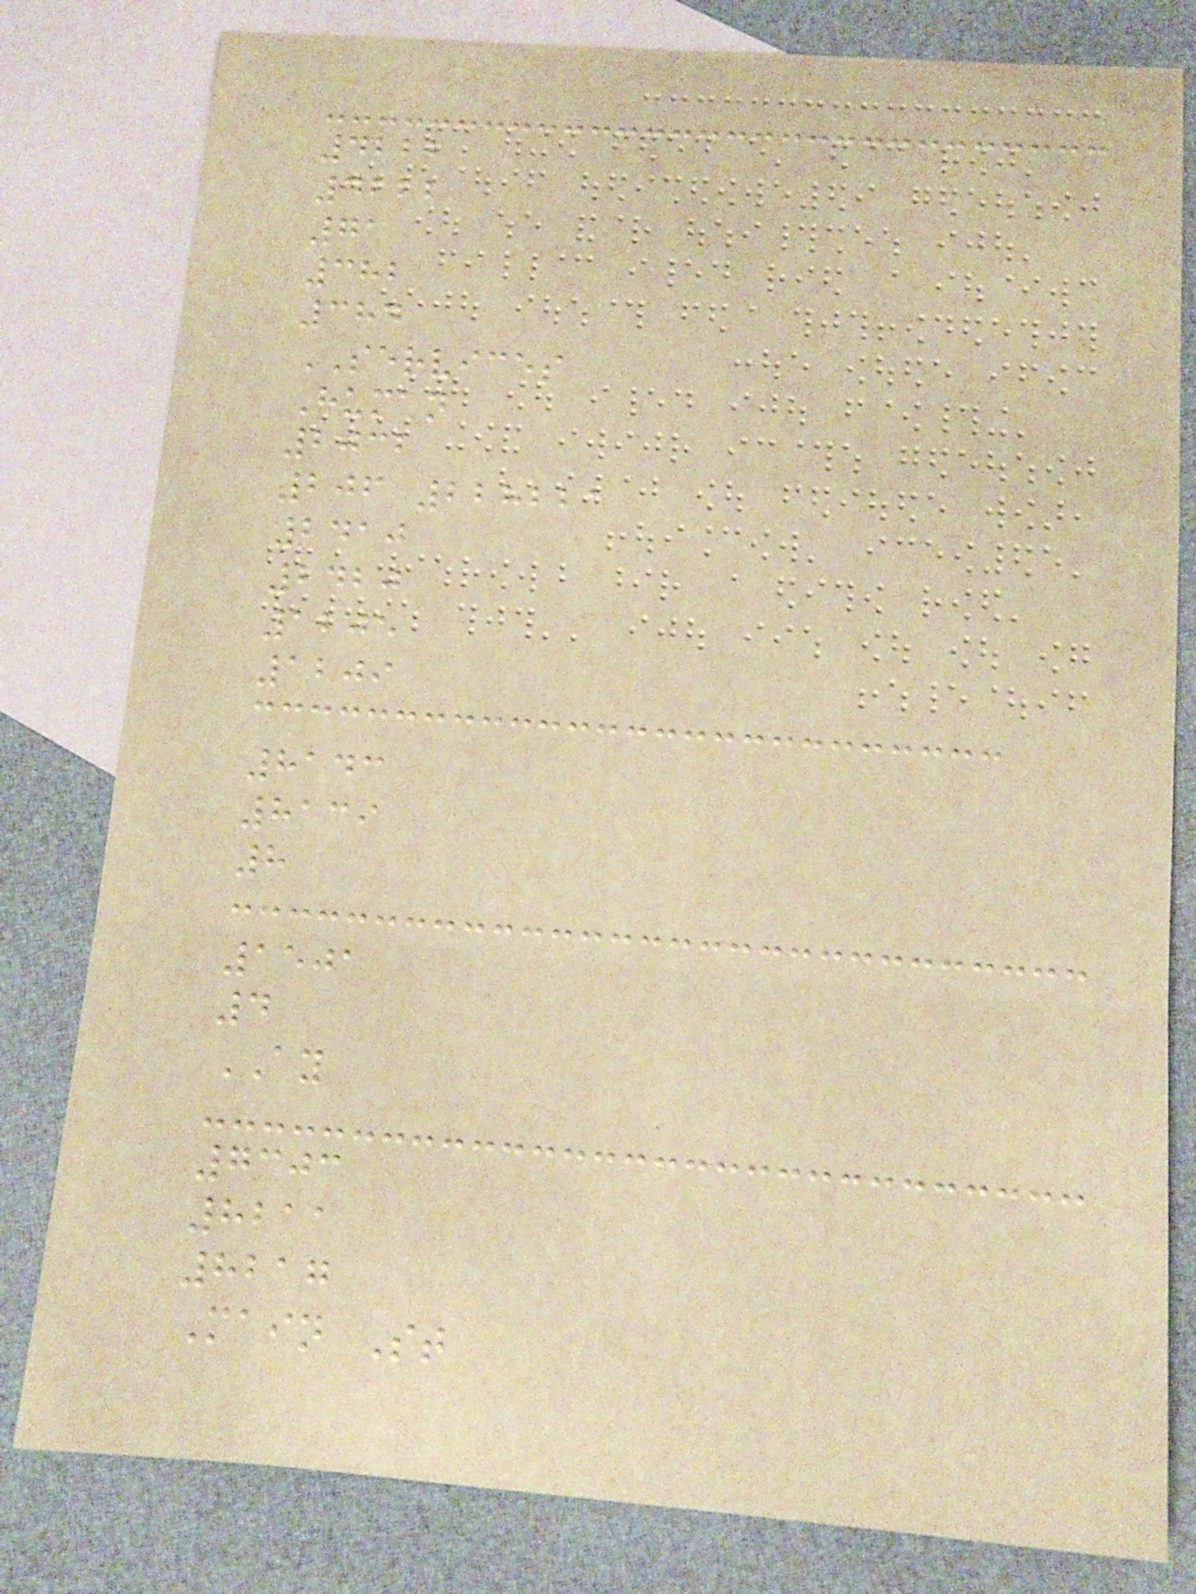4222
4222
71
382
384
SERVICES
Human
2032
206 228221
2410
2420
1205
1209
8143
8139
8
1501
4
AY
7303
8211
8217
Main St
